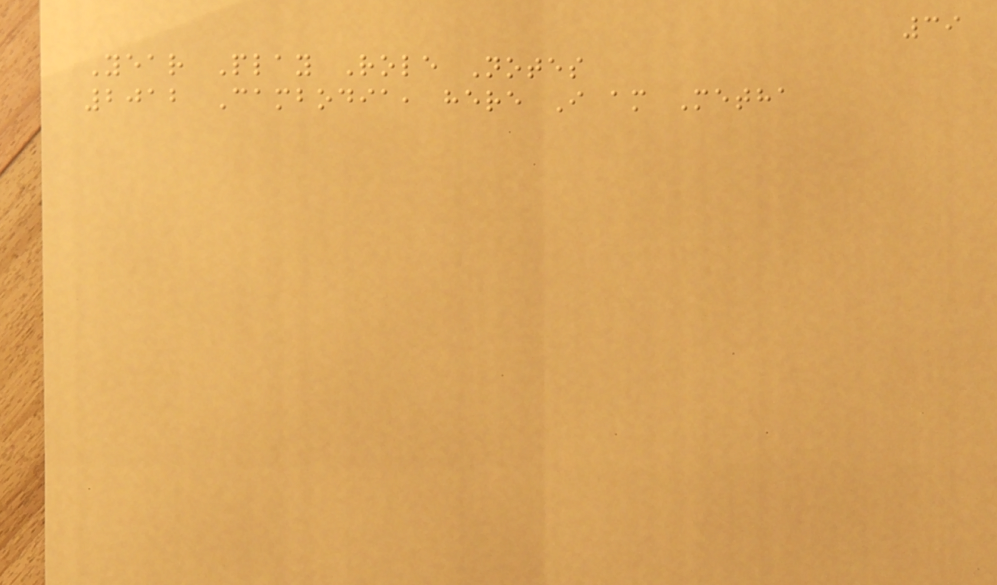39
Year Play Role Notes
2012 Cambodia, here I am Metha
